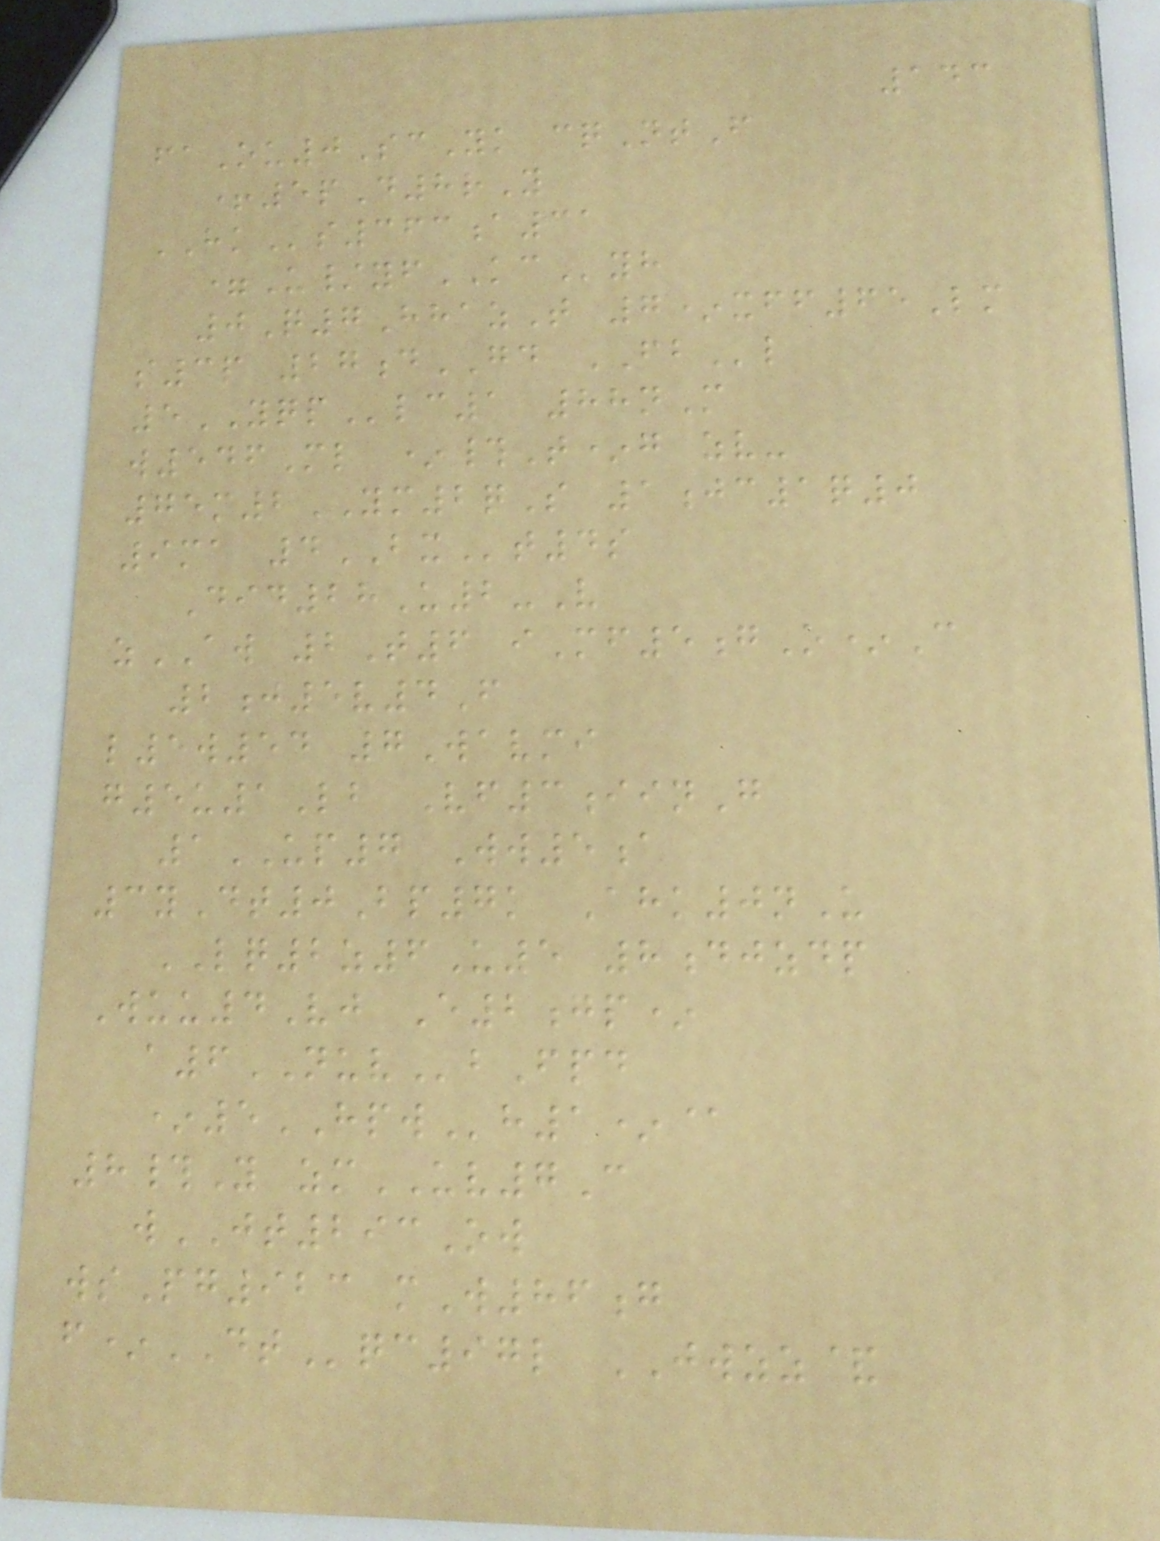143
faOu0ScYk cqNtF
+5pD8rY
HKs363a31
=U/yfKCyh
0Q7HhazT 7*xff65Lm
s3p 27dGD FBl
5YQPlc1 88nM
w546Ml *#T*g zv-
75m2YM2qS 1jc1q0
9ma 4BXt4s
Did28U2-V
zAW 2T6 iMf5gO*C
2j5v4F
l5w54 7Wavmi
g5u1Lb Vf3iinG
1UP7 Ww5a
3yDt0Bp7k Ahk0nU
LQ2z6U5 8djzdp
Wuu4Vj E2gp*
a6NUVbFpd
*5HPWh1*@
8#Y zmUV7C
wJT293Ow
wsPg923 mW86g
f*DTqc97l JWZZ&
